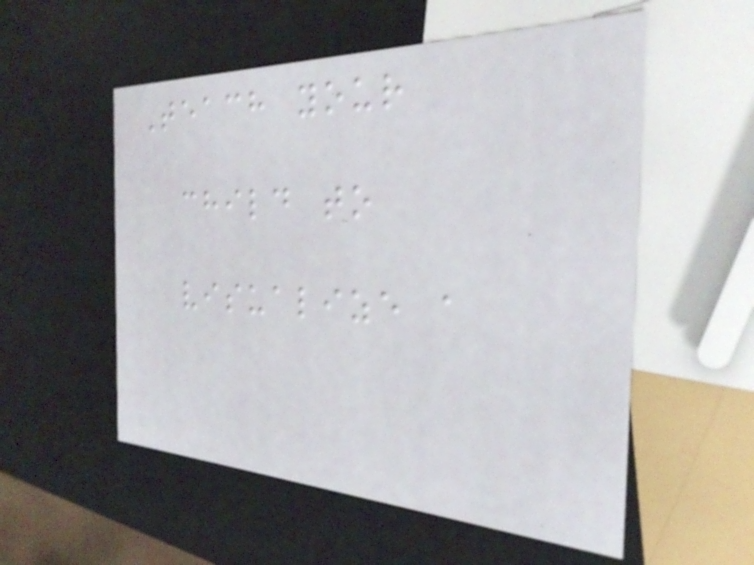Teach your
child to
visualize a
